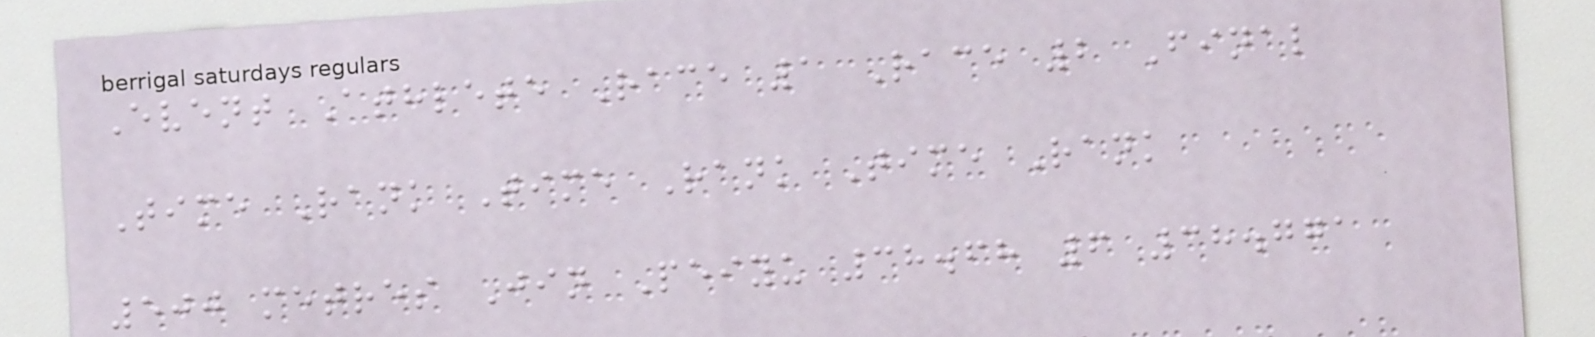Event Athlete Race 1 Race 2 Final
Time Rank Time Rank Time Rank
500 metres Jin Peiyu 38.68 6 38.771
